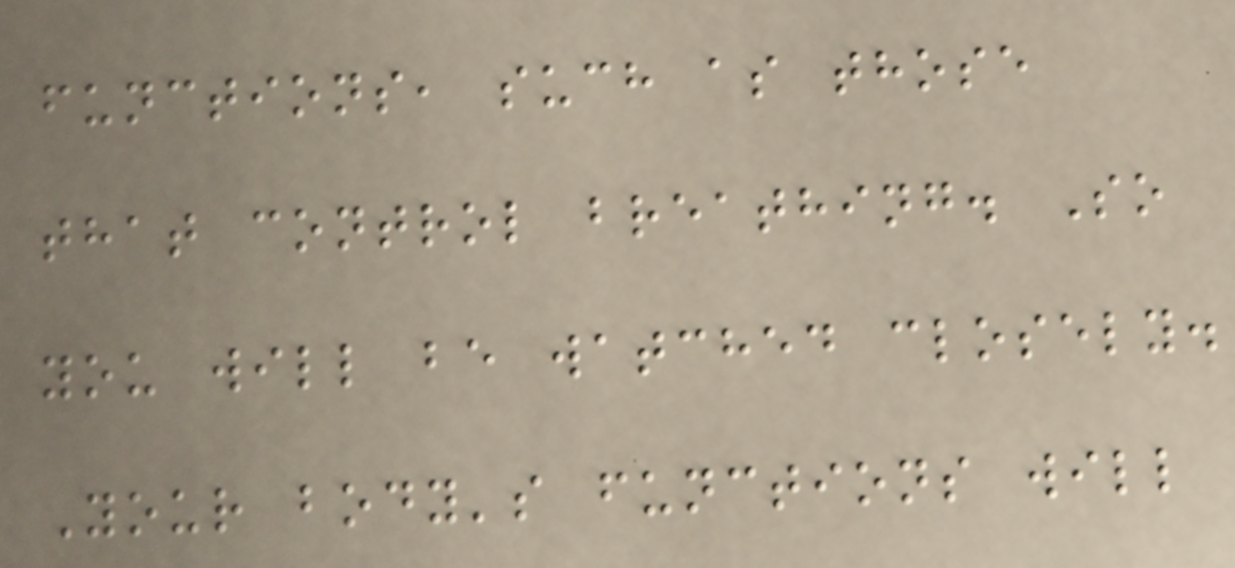functions, such as those
that control breathing. So
you will be watched closely.
Your body's functions will
